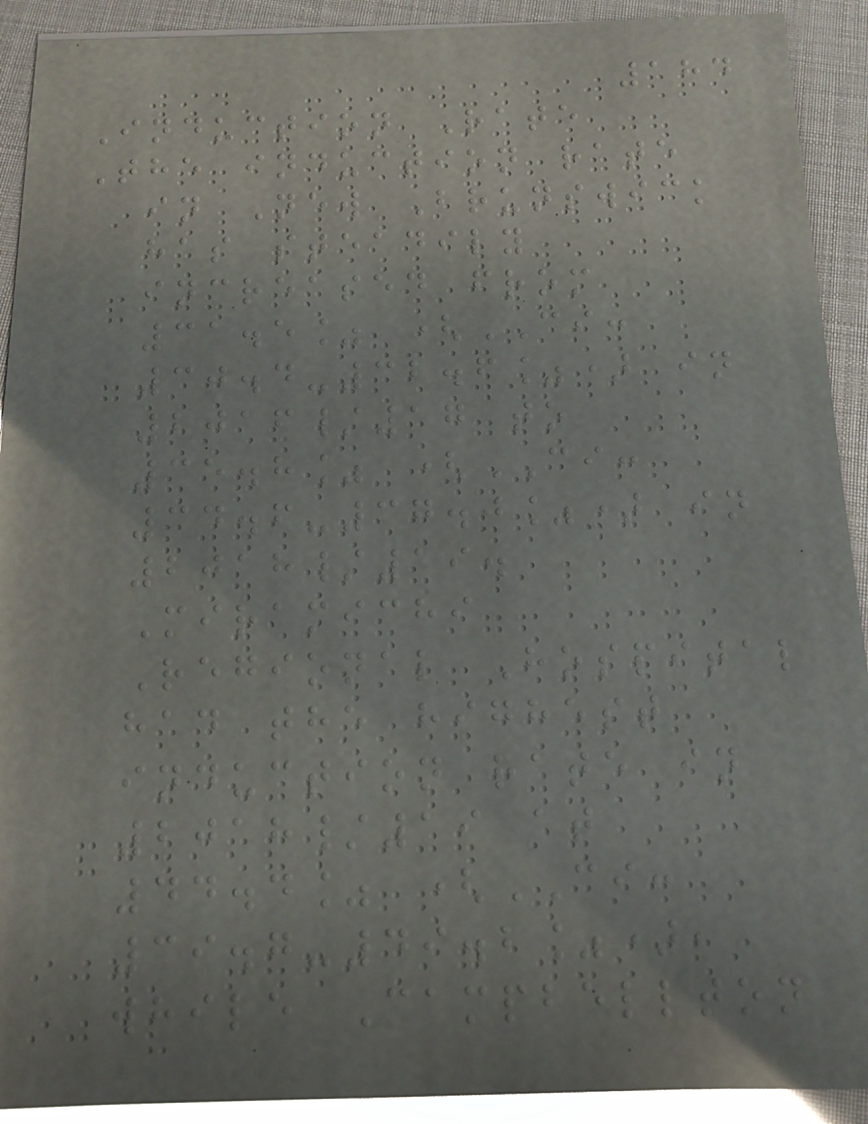184
Induction Rate
The induction rate
in New Brunswick
has steadily
increased from
31.5% (CI:
30.4-32.6%) in
2016/17 to
35.8% (CI:
34.6-37.0%) in
2018/19.
Miramichi
Regional Hospital
had the highest
induction rate in
2018/19 at
44.4% (CI:
39.7-49.2%),
while Campbellton
